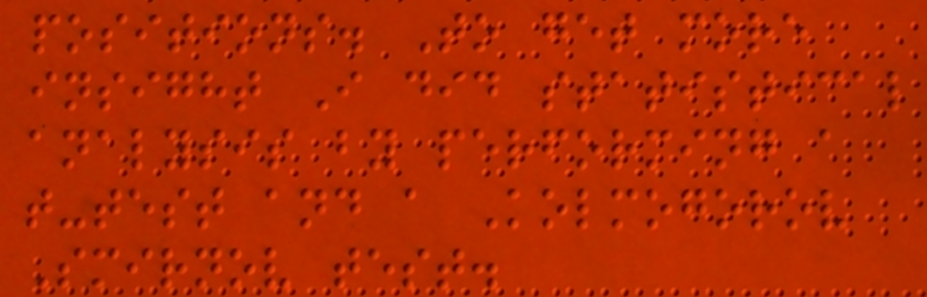positions. To get more
insight I did statistical
analysis by performing a
t-test and a Kolmogorov
Smirnov test.
